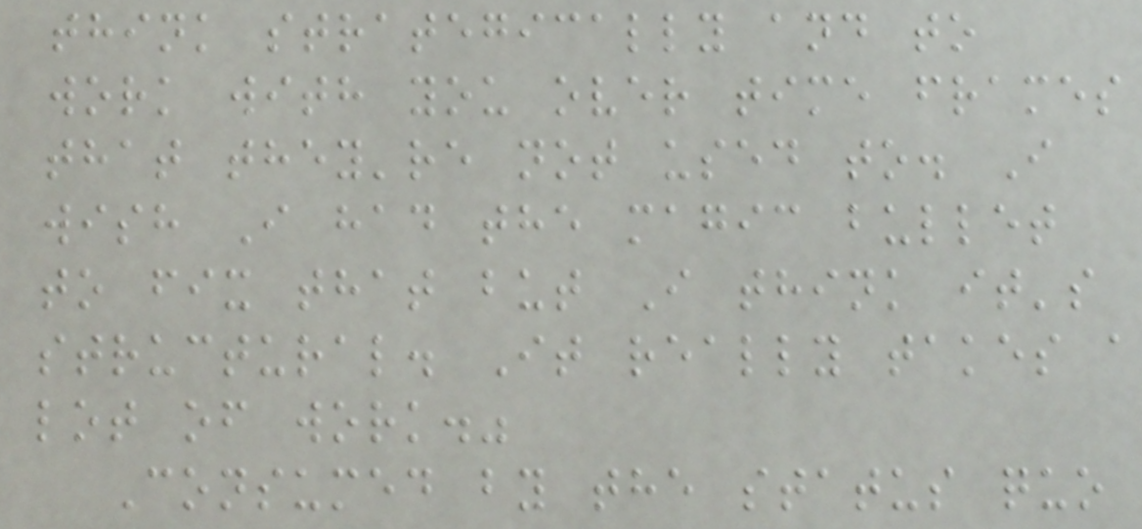think strategically and to
work with you over time frames
that they're not used to. I
wish I had the magic bullet
to fix that but I think it's
structural. It really takes a
lot of work."
Consumed by the status quo
